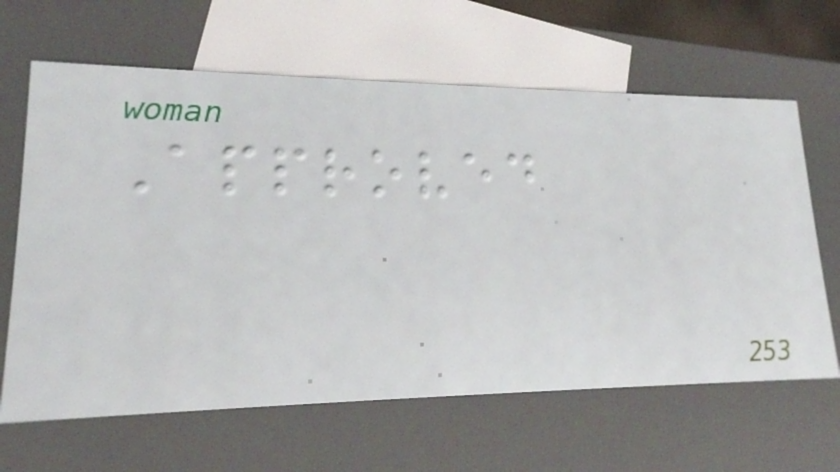Approved
